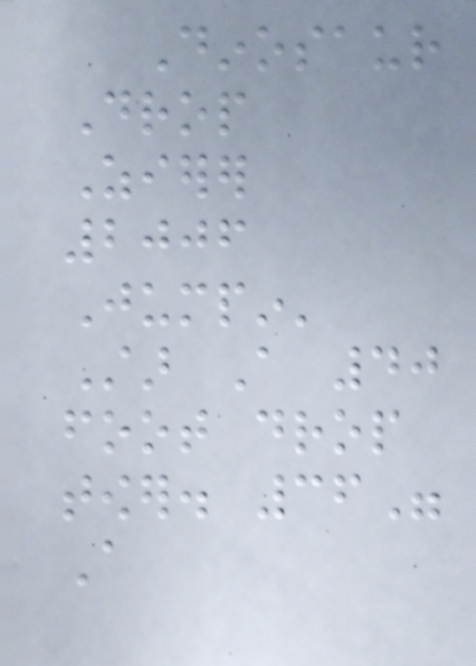Dinosaur
Drop
Zierer
2006
Jumpin'
Star A 40
foot drop
tower. 36"
A
